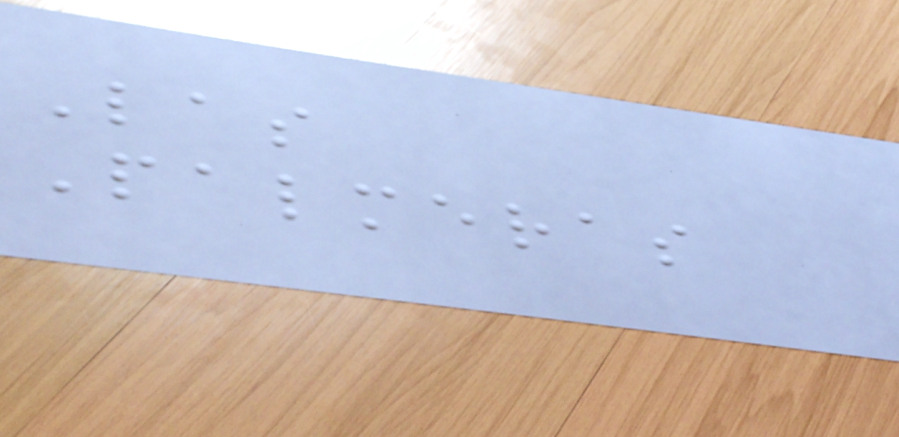Las
Palmeras
